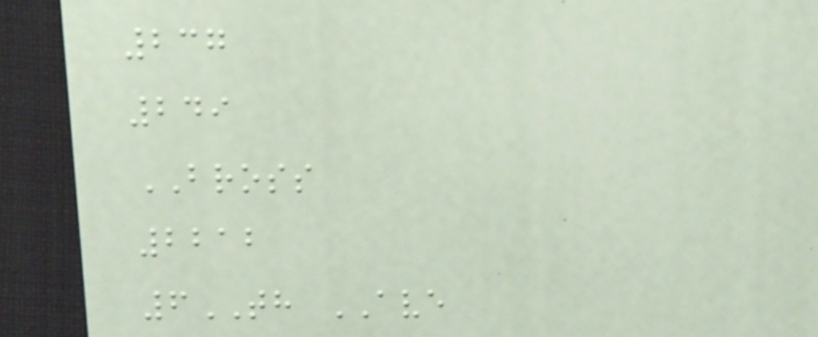237
249
BROSS
2212
6TH AVE
